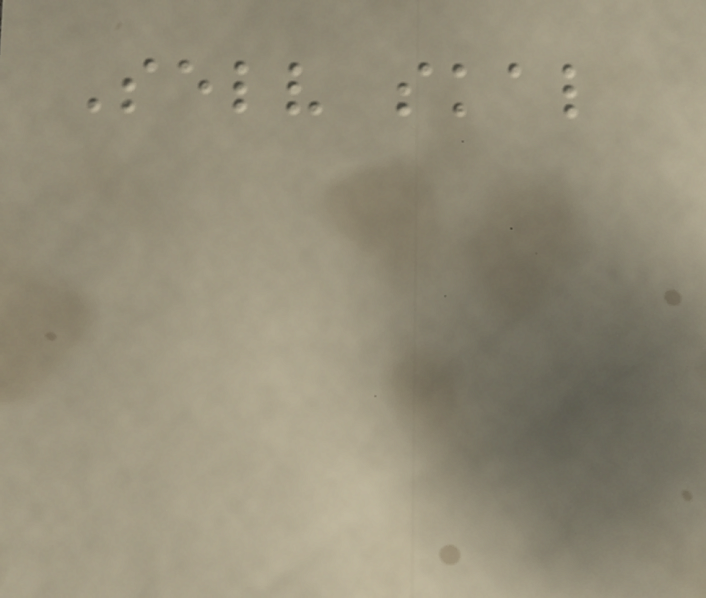Selv skal
